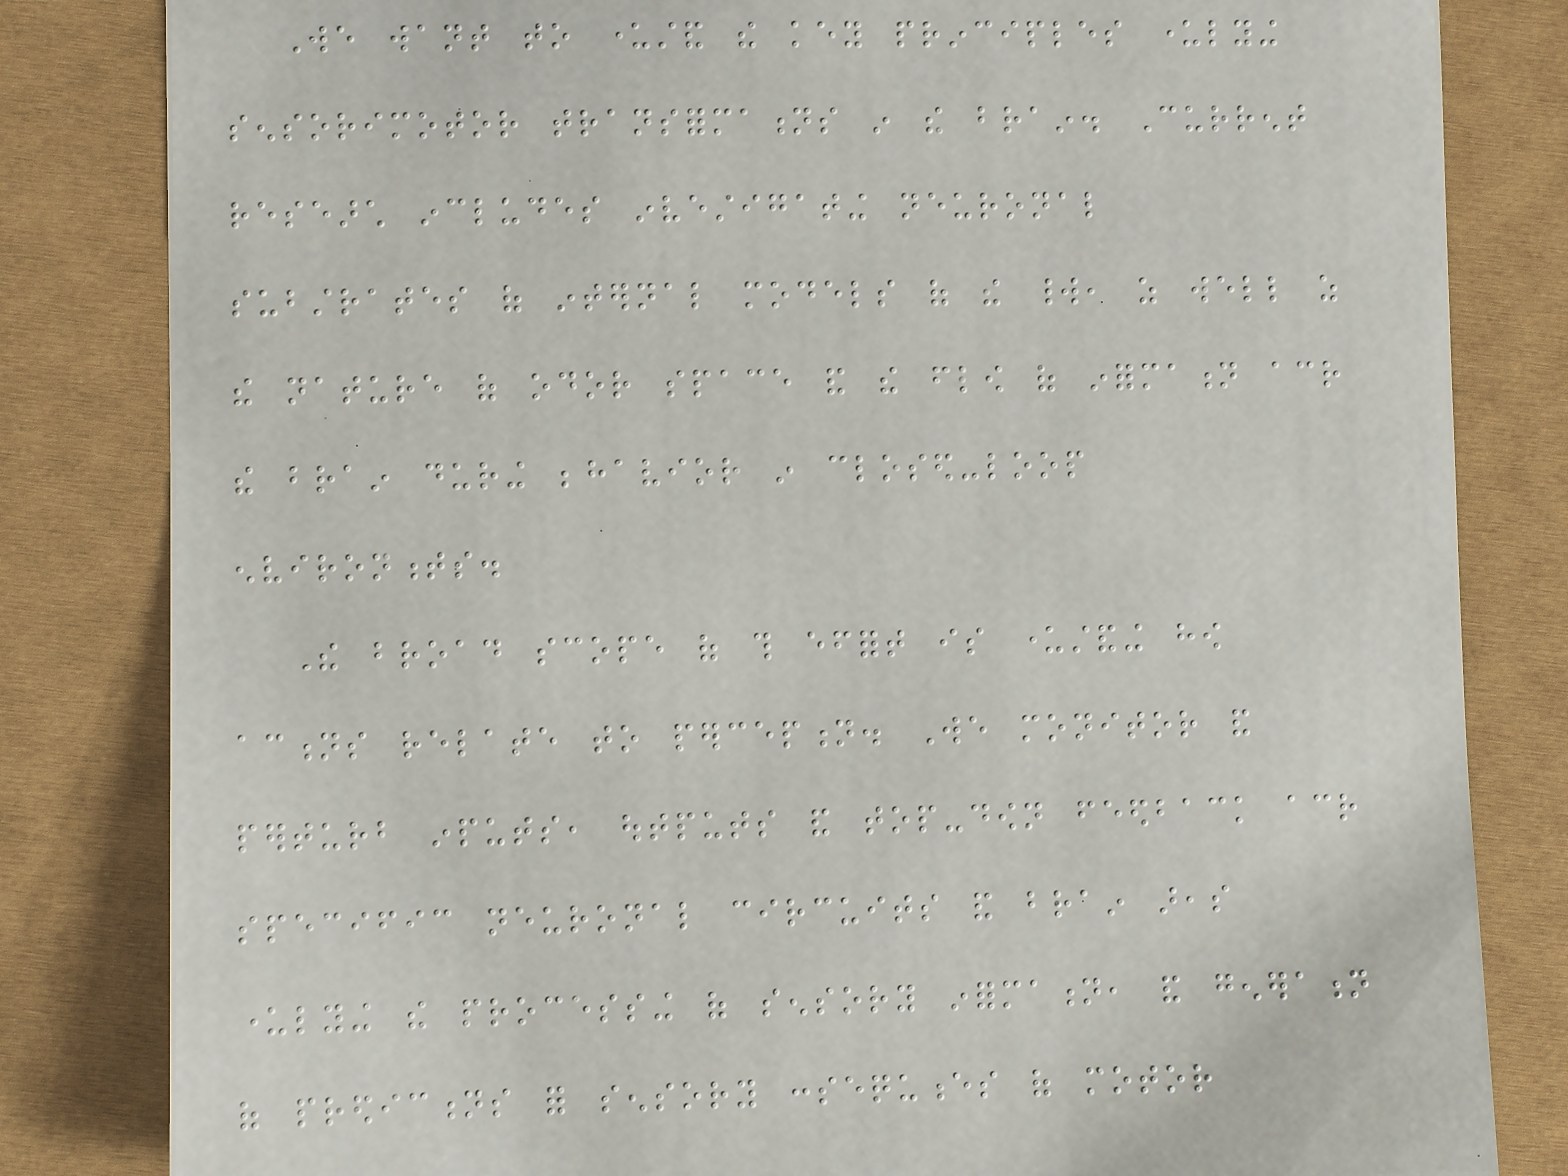We want to understand the key principles underlying
sensorimotor transformations in the brain. Current
research includes investigating neuronal
substrates of internal models of the world, as well as
the nature of odor space and the flow of information across
the brain during behavior in closed-loop
environments.
The broad scope of this effort is understanding how
actions relate to perception. We monitor and
perturb inputs, outputs and top-down feedback across
specific neuronal circuits and brain areas
underlying the processing of sensory information, and generation
of predictions for sensory consequences of motor
